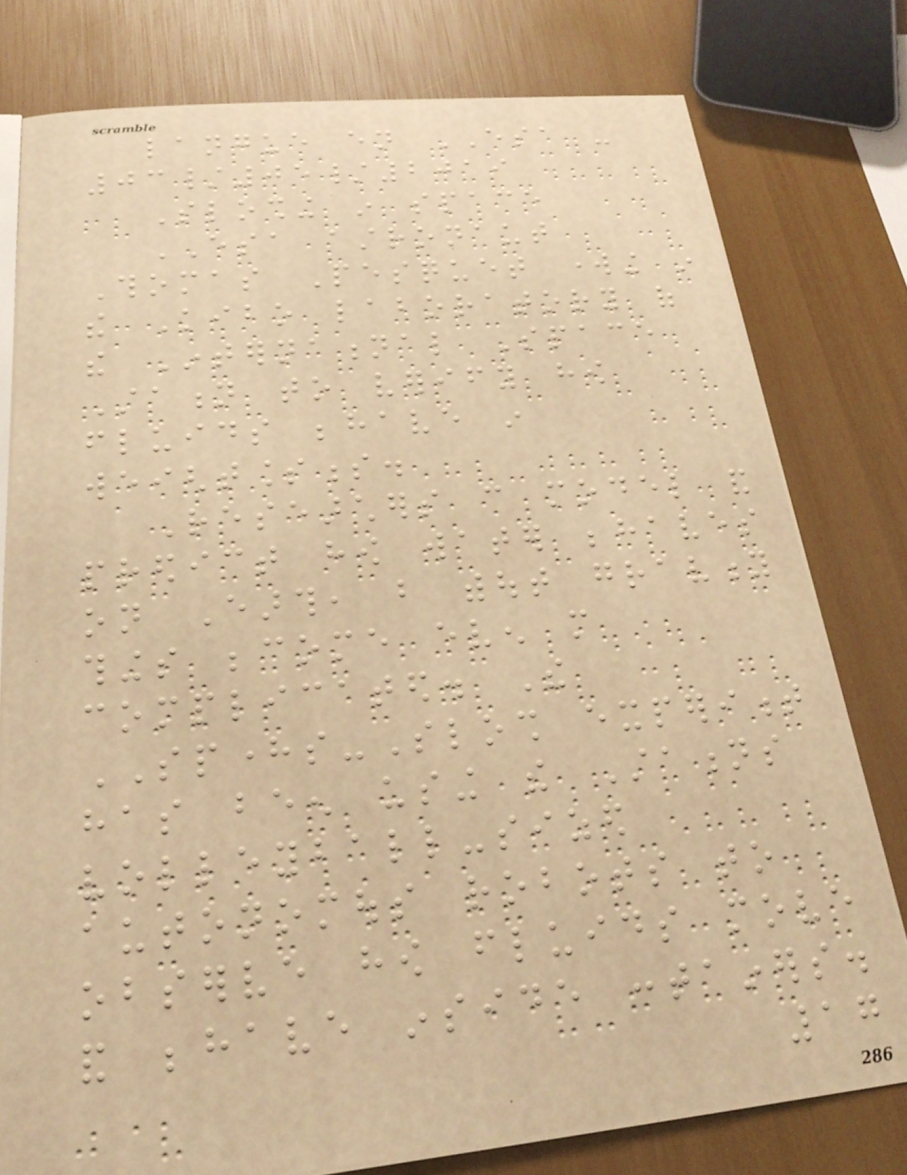langue en ESA -
03/05/2019
Sloshing in space
ESA astronaut
Thomas Pesquet working in
the Kibo laboratory of
the International Space
Station to verify how
fluids behave in
weightlessness.
Researchers can model and
predict how water behaves
on Earth, but without gravity
things become even more
complicated. The
SPHERES-Slosh experiment
has been using the Stations
volleyball-sized
autonomous robots to
observe how fluids move
and behave inside containers.
17
